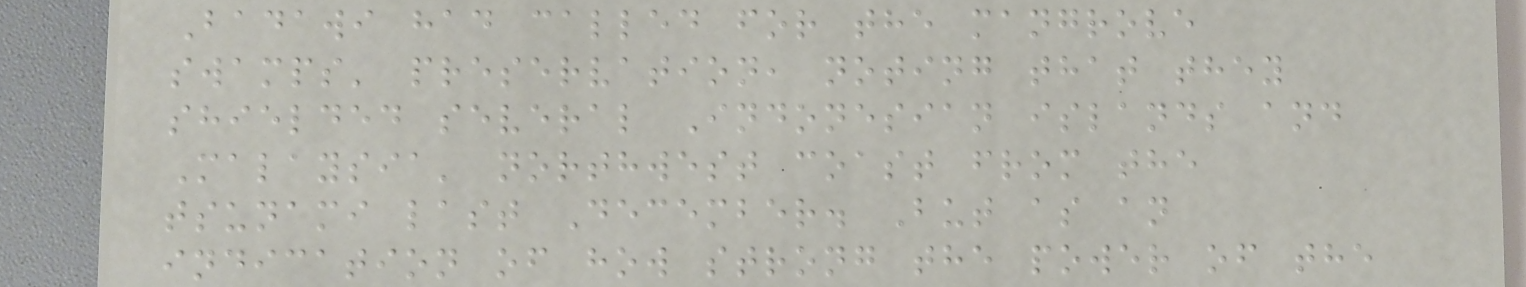Badawi had called for the mangrove
swamps' preservation, noting that they
shielded several Indonesian islands and
Malaysia' northwest coast from the
tsunami last December. But as an
indication of how strong the power of the
